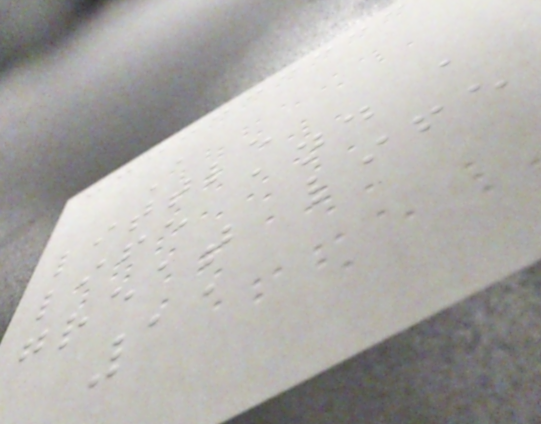A
little
life and a
great life
11
